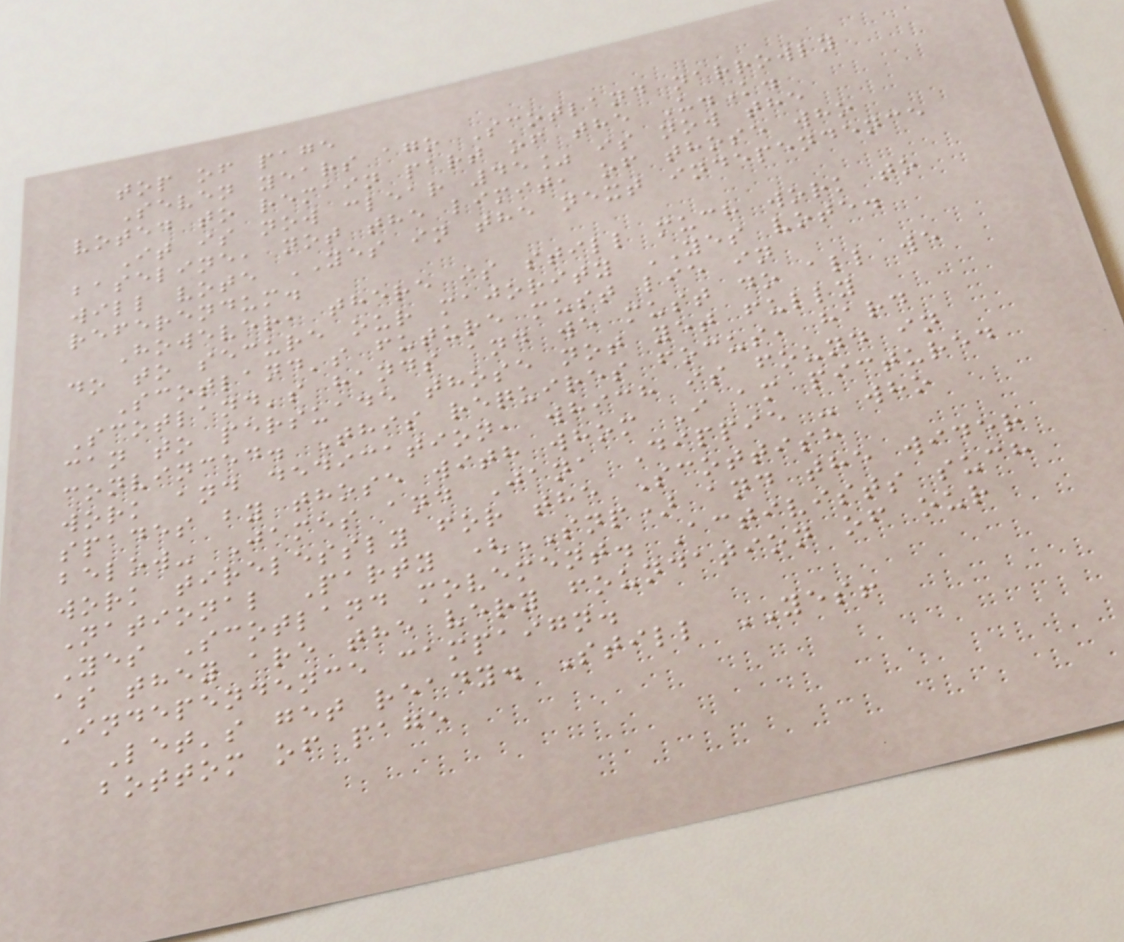top of page
Seven years ago Scotland narrowly
voted to remain part of the U.K.
It is now clear 45% is now the
baseline, not the limit, of those who
will vote YES in the next independence
referendum.
However, there is still much work to
do to secure our majority YES vote.
Scotland's future must lie in
Scotland's hands and we must do all we
can to persuade those not yet fully
convinced. This requires focus, hard
work and dedication, which is found in
spades by those with whom I am pictured
below- James and Jana Dippie - who
work tirelessly for the Scottish
National Party (SNP) and the wider
Yes Scotland movement. Activists such
as they are the very foundation of our
Independence campaign.
Let's get ready. Still YES!
bottom of page
